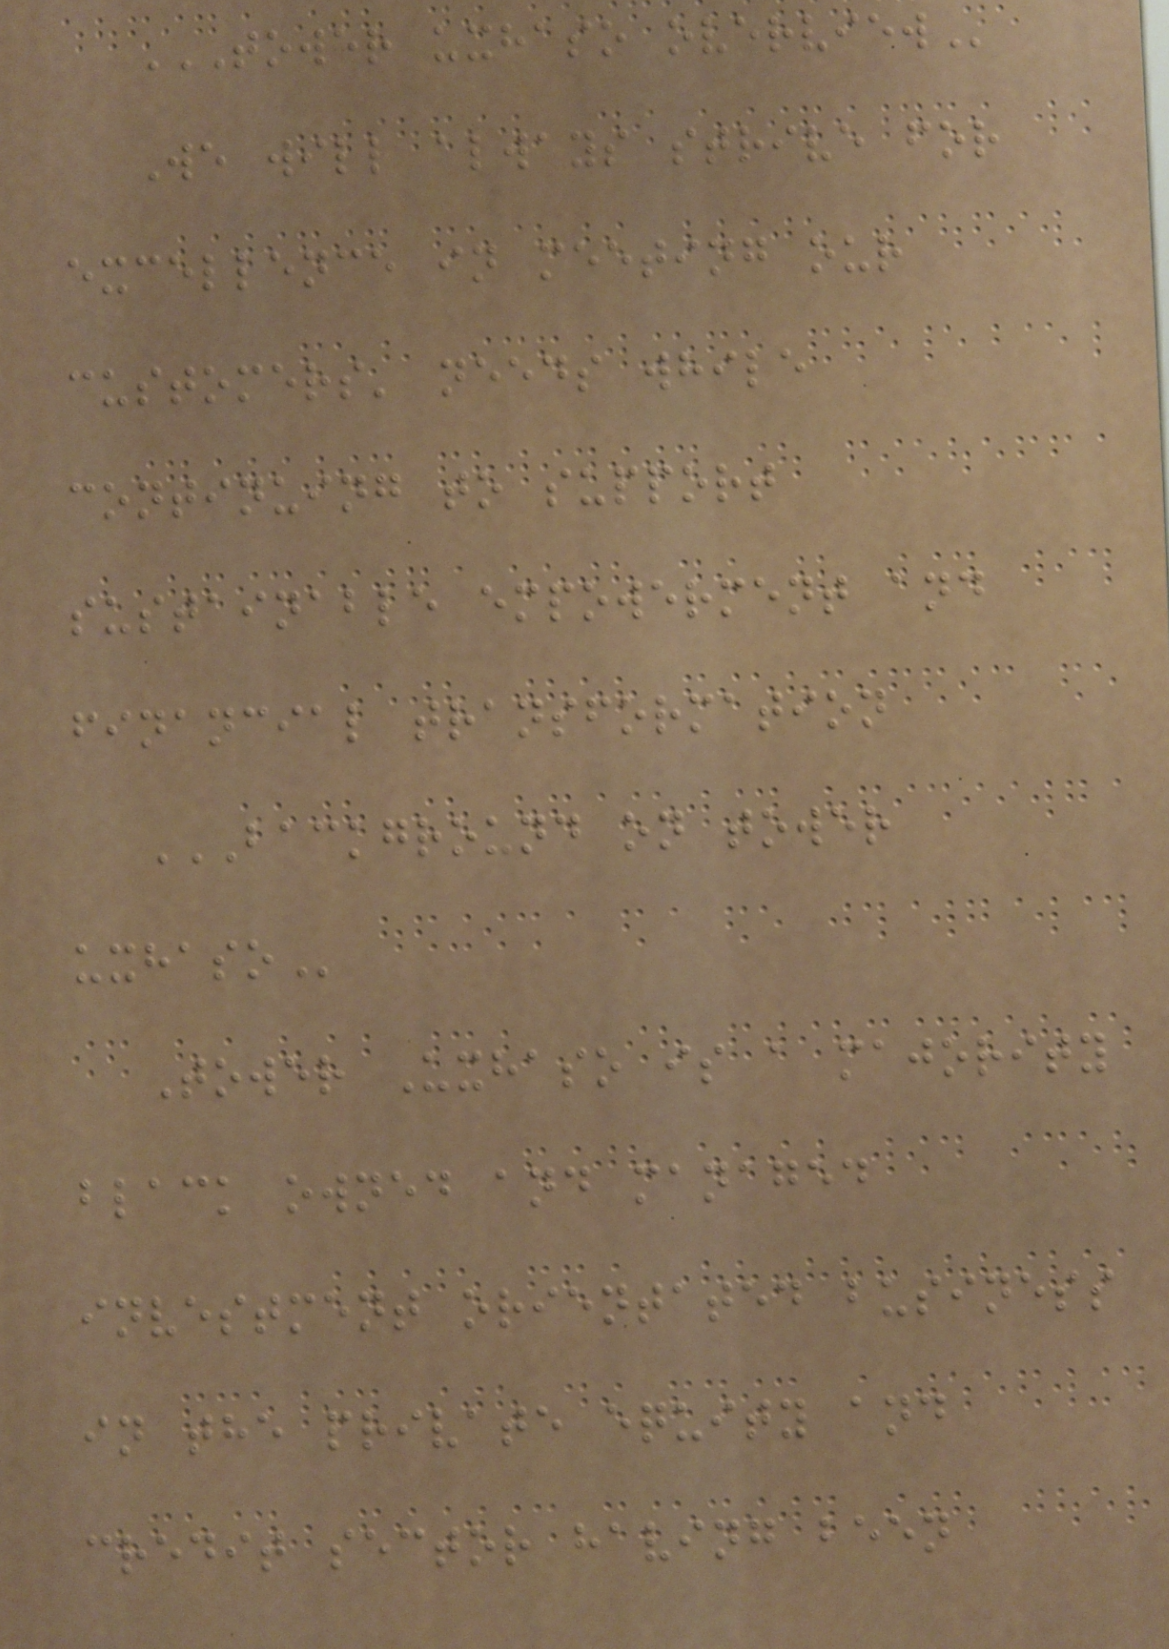TOWER UXHASO OVERVIEW
We will always strive for
excellence in meeting our
customers' needs while
continuing to support
sustainable empowerment and
financial transformation
BACKGROUND ON TOWER
UXHASO
Tower Uxhaso is a majority
black owned and managed
investment orientated business
in the private equity and
credit sector having been
